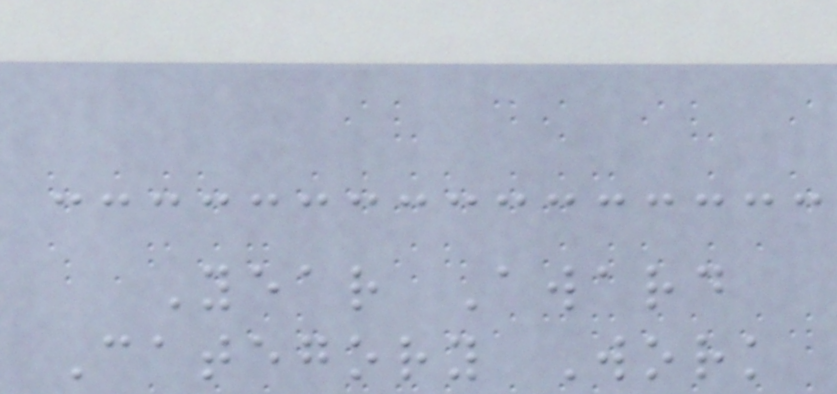Year Award
Category Work
